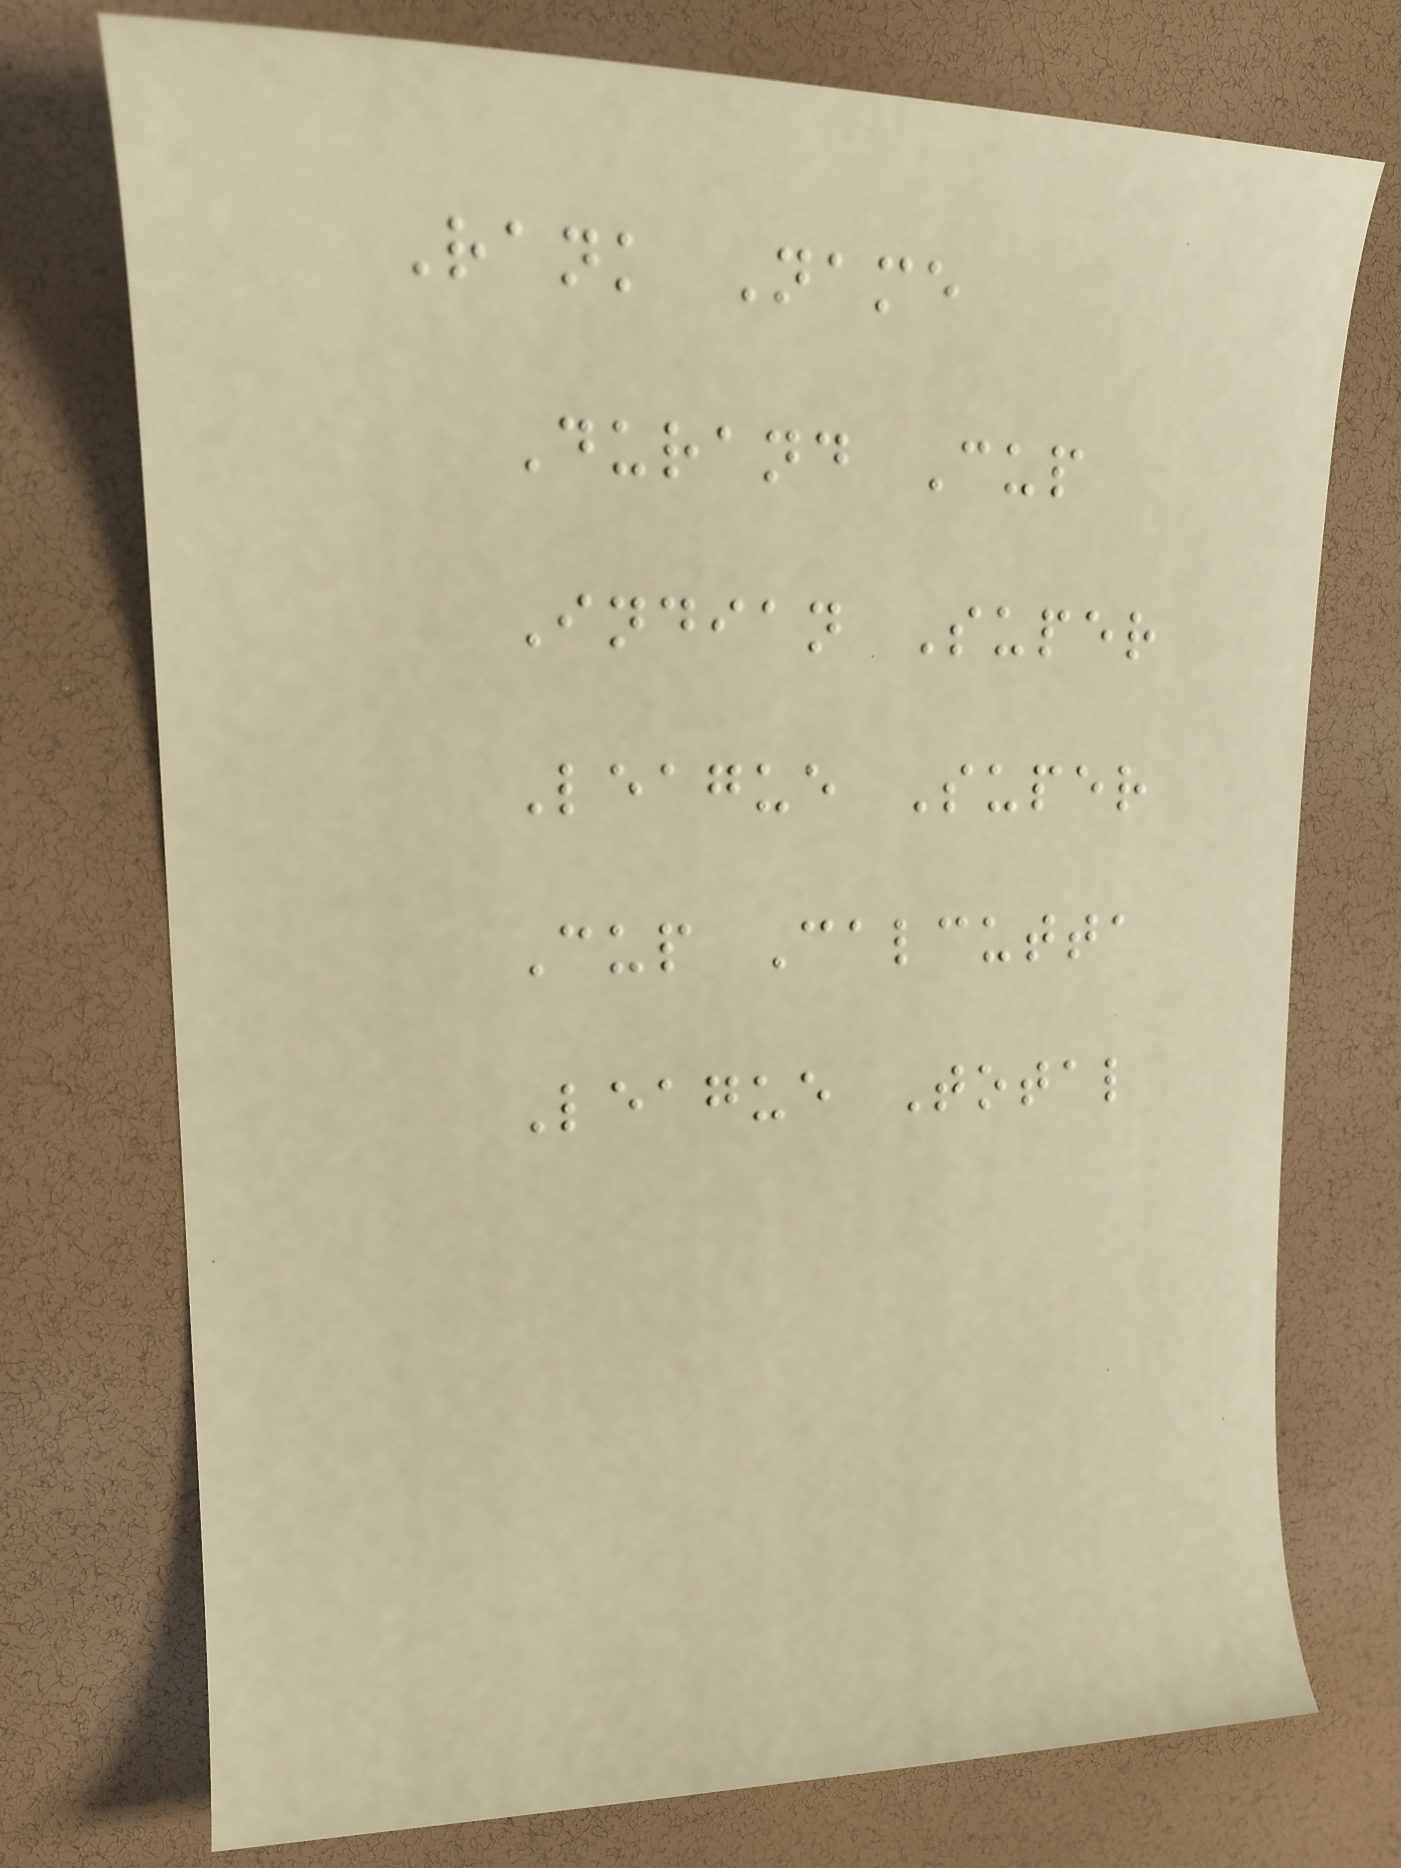Rank Name
Durand Cup
Indian Super
League Super
Cup Calcutta
League Total
